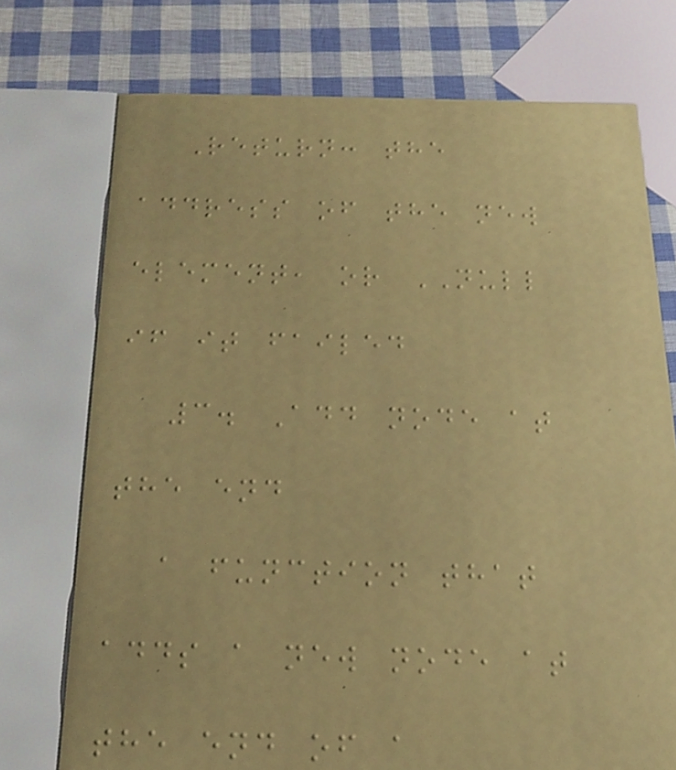Return: the
address of the new
element, or NULL
if it failed
3. Add node at
the end
a function that
adds a new node at
the end of a
